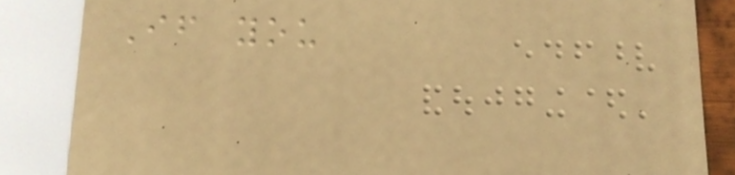If you
